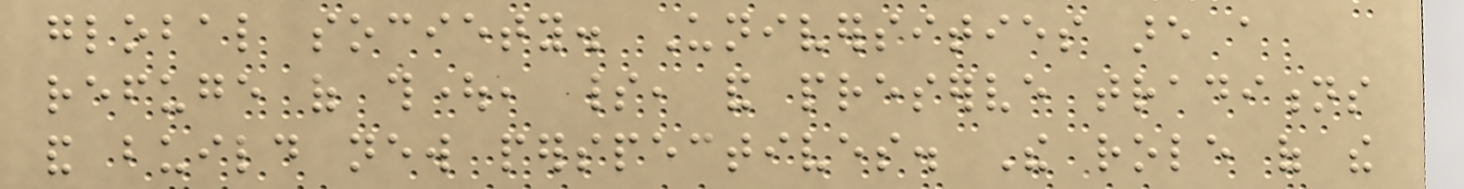global society. Universities are a
refuge of thought, spirit, and preserve traditions
and build new perspectives. The role of the
